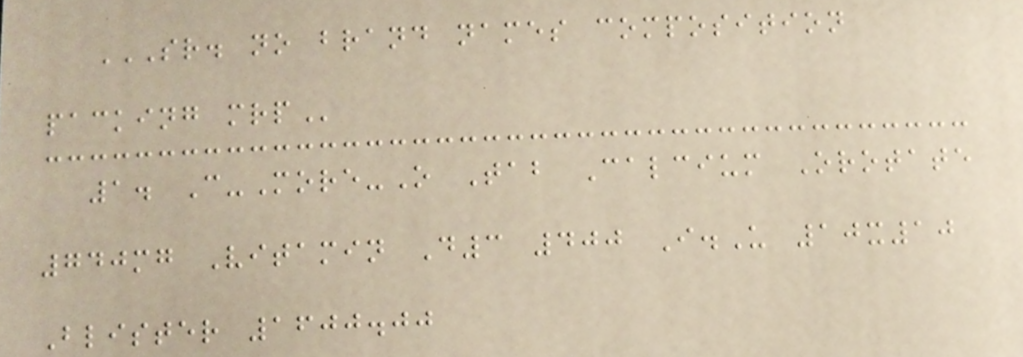SR. NO BRAND NAMES COMPOSITION
PACKING MRP
1. C-More-O Tab Calcium Orotate
740mg Vitamin D3 400 I.U 10x10
Blister 1600.00
